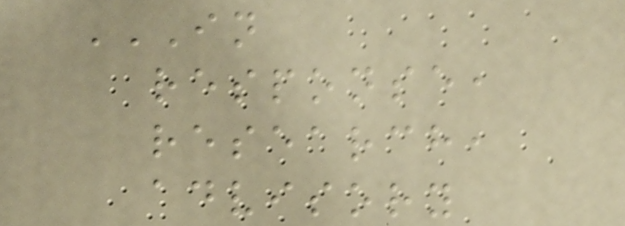IN
RESPONSE,
RESEARCH,
ADVISORY
